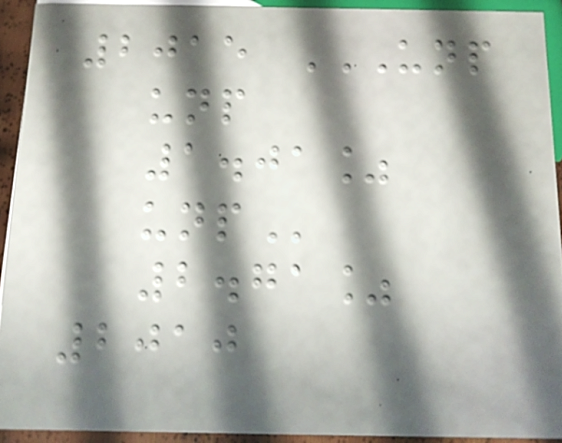2015 UNP
UNP
1.01%
UNP
2.71%
2010
